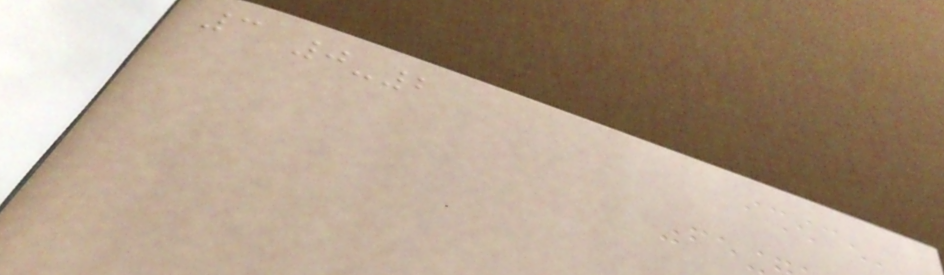3 0-2
